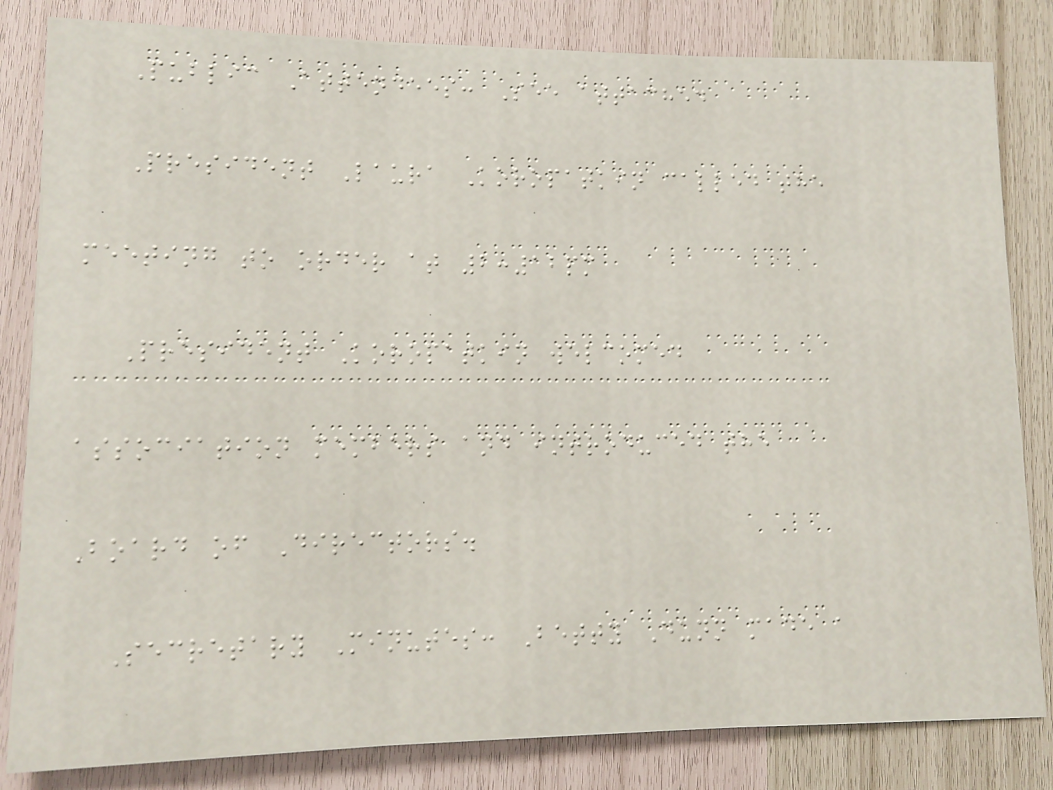Public Attendees: See attached
President Laura Koropatkin called the
meeting to order at 2:12pm
President Koropatkin welcomed
association members and introduced the
Board of Directors.
Secretary Minutes: Betty Dunn made a
